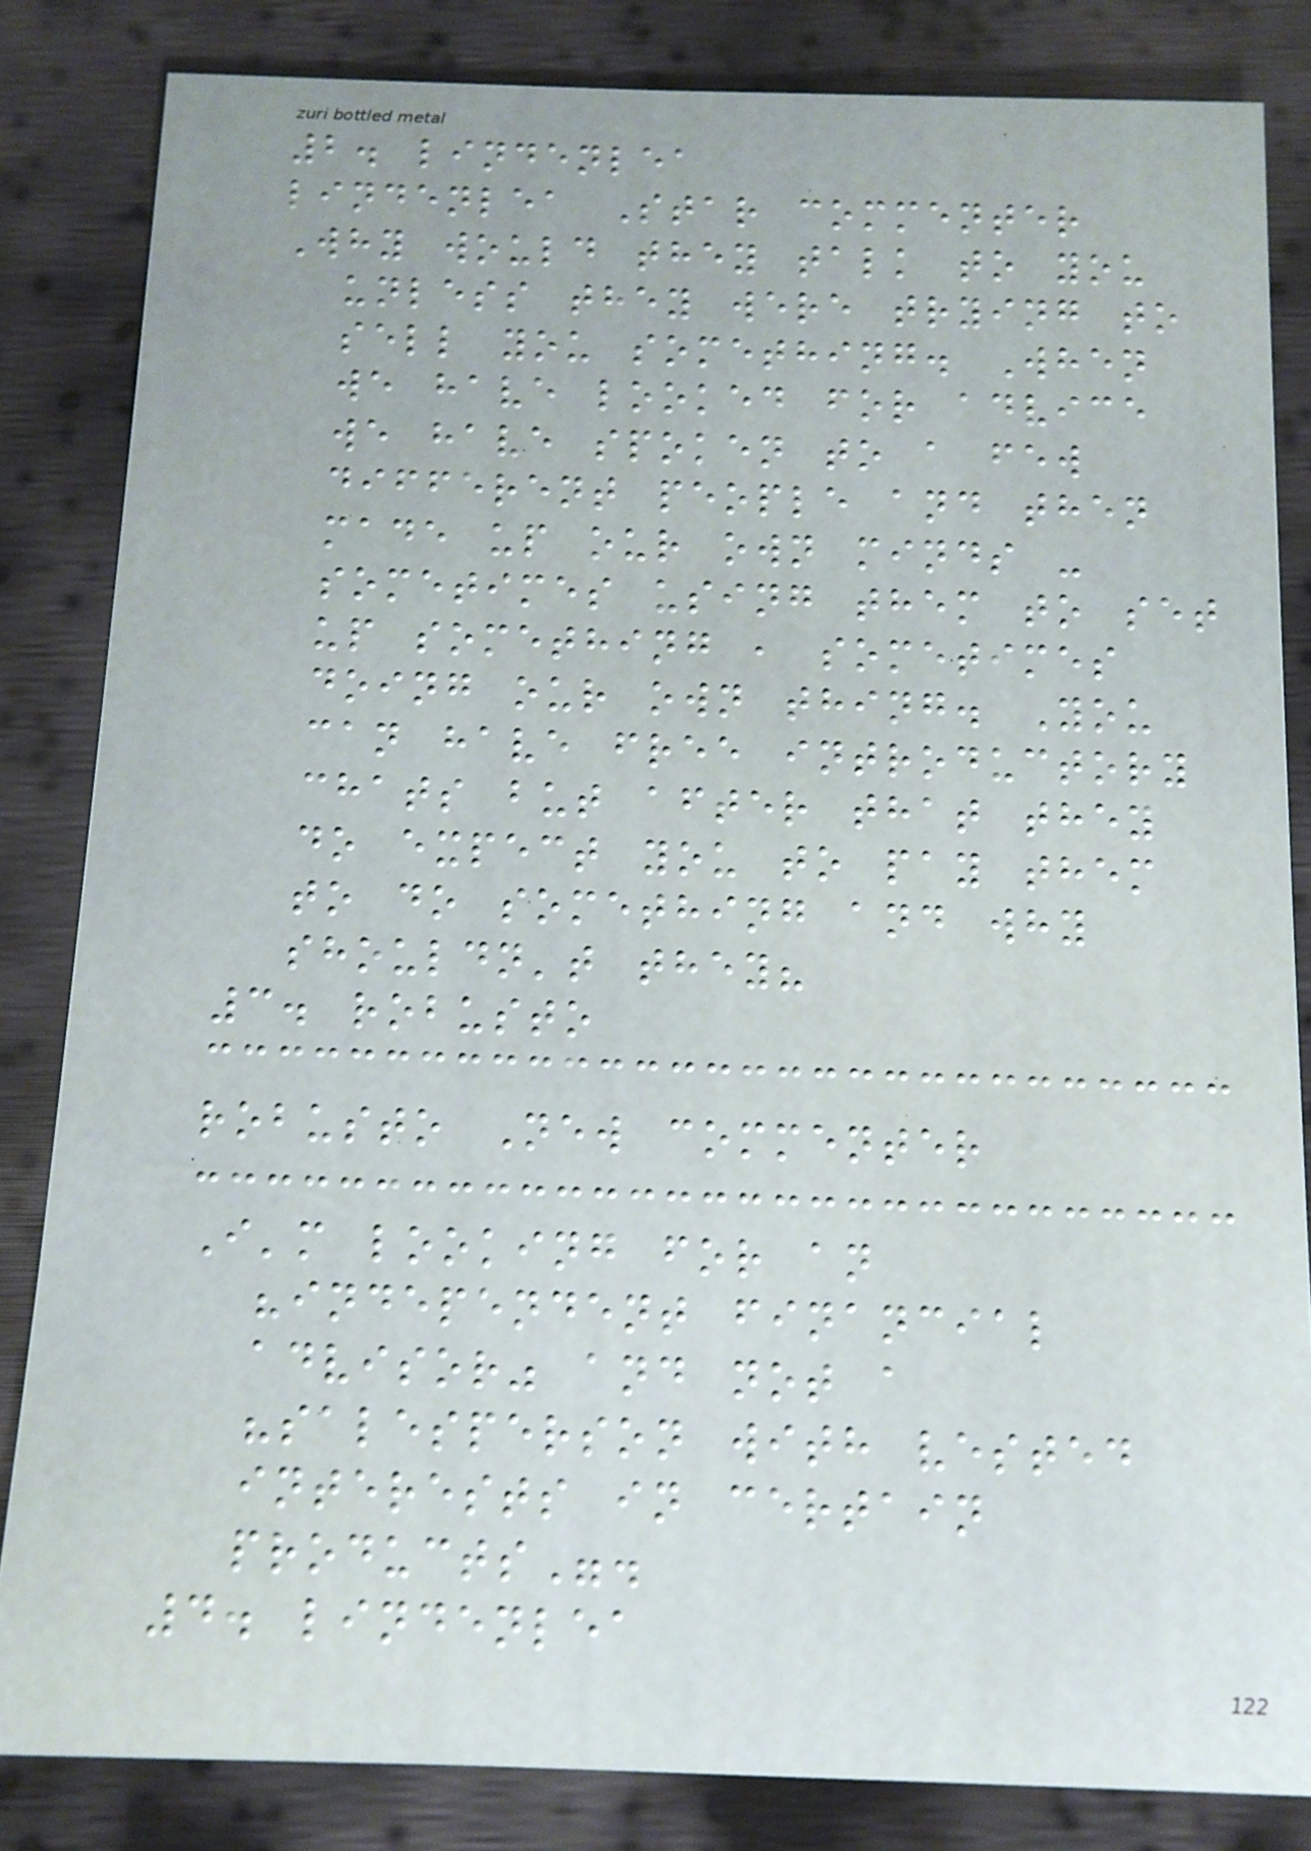2. lindenlea
lindenlea Star commenter
Why would they talk to you
unless they were trying to
sell you something. When
we have looked for advice
we have spoken to a few
different people and then
made up our own minds -
sometimes using them to set
up something , sometimes
doing our own thing. You
can have free introductory
chats but after that they
do expect you to pay them
to do something and why
shouldn't they?
3. robusto
robusto New commenter
I'm looking for an
"independent financial
advisor" and not a
"salesperson with vested
interests in certain
products".
4. lindenlea
